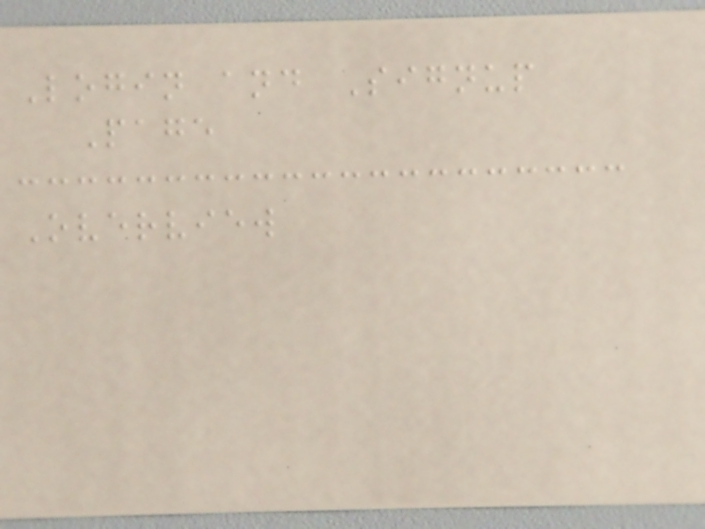Login and Signup
Page
Overview
